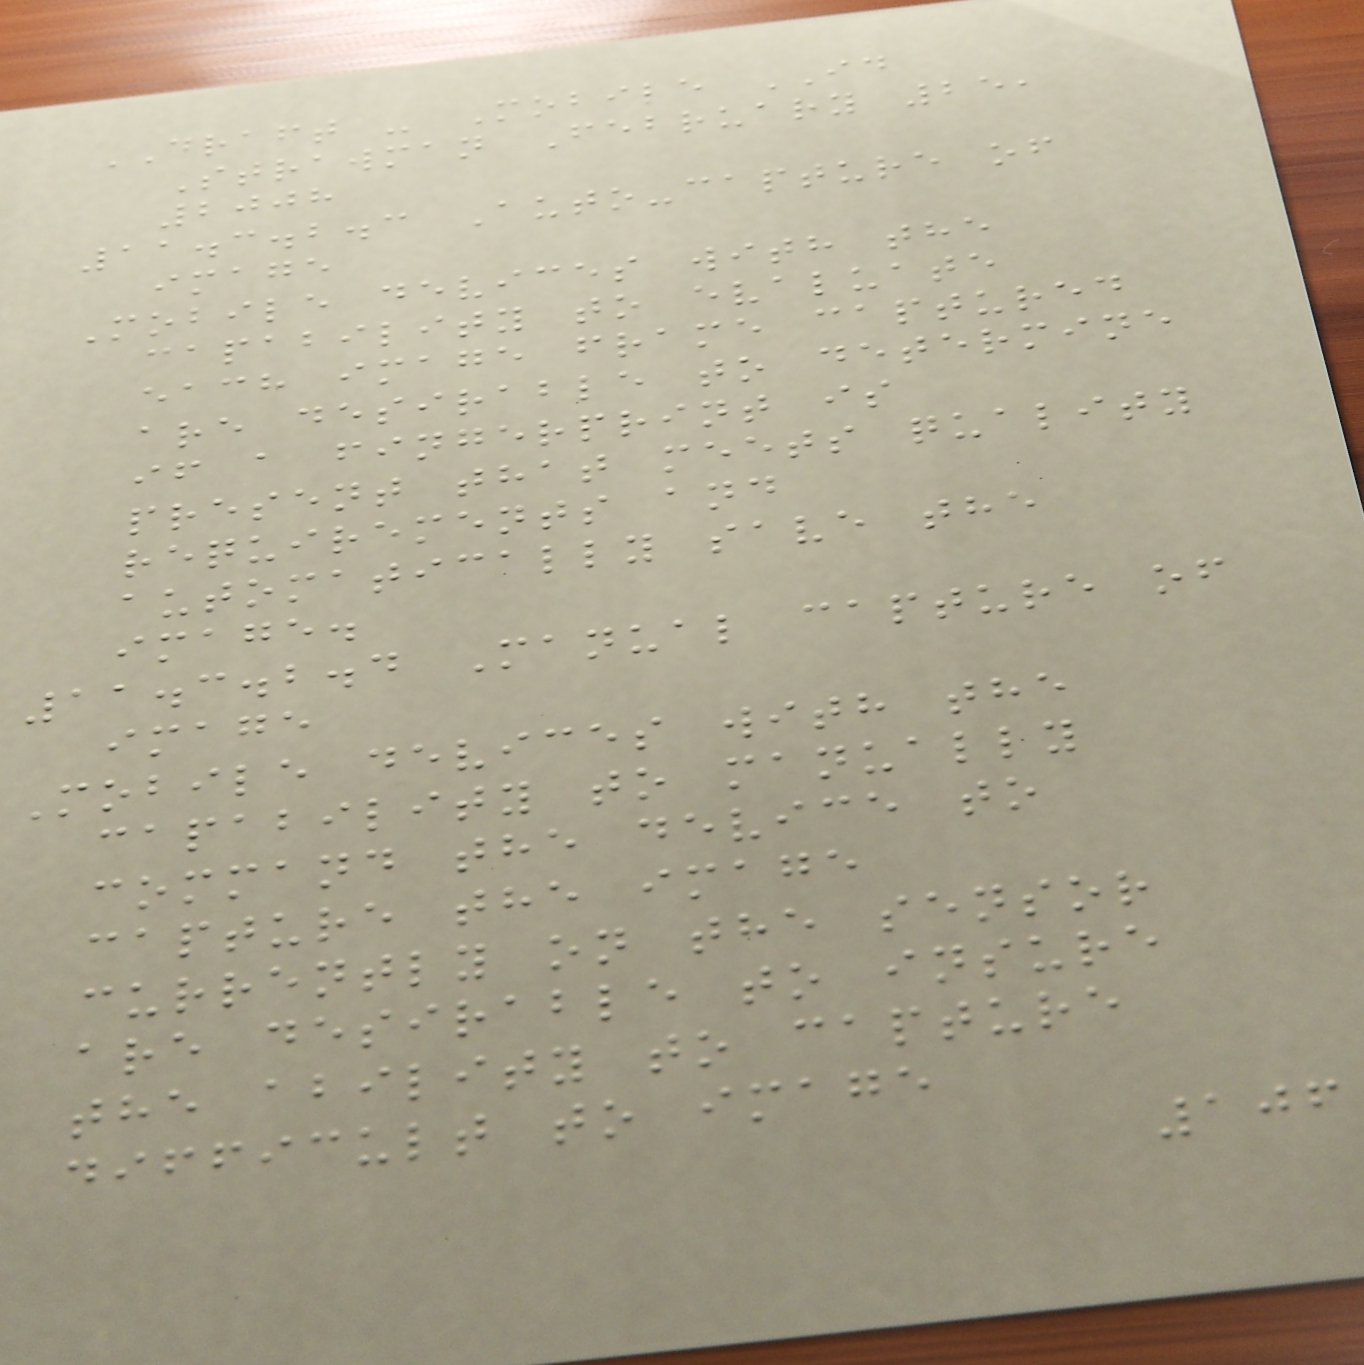DRAFT - Mobile ID
Strawman February 25,
2008
11.3.2.3 Auto-capture of
image
Mobile devices with the
capability to evaluate
each image frame captured
are desirable to determine
if a fingerprint is
present that meets quality
requirements and
automatically save the
image.
11.3.2.4 Manual capture of
image
Mobile devices with the
capability to manually
command the device to
capture the image
currently on the sensor
are desirable to insure
the ability to capture
difficult to image
106
